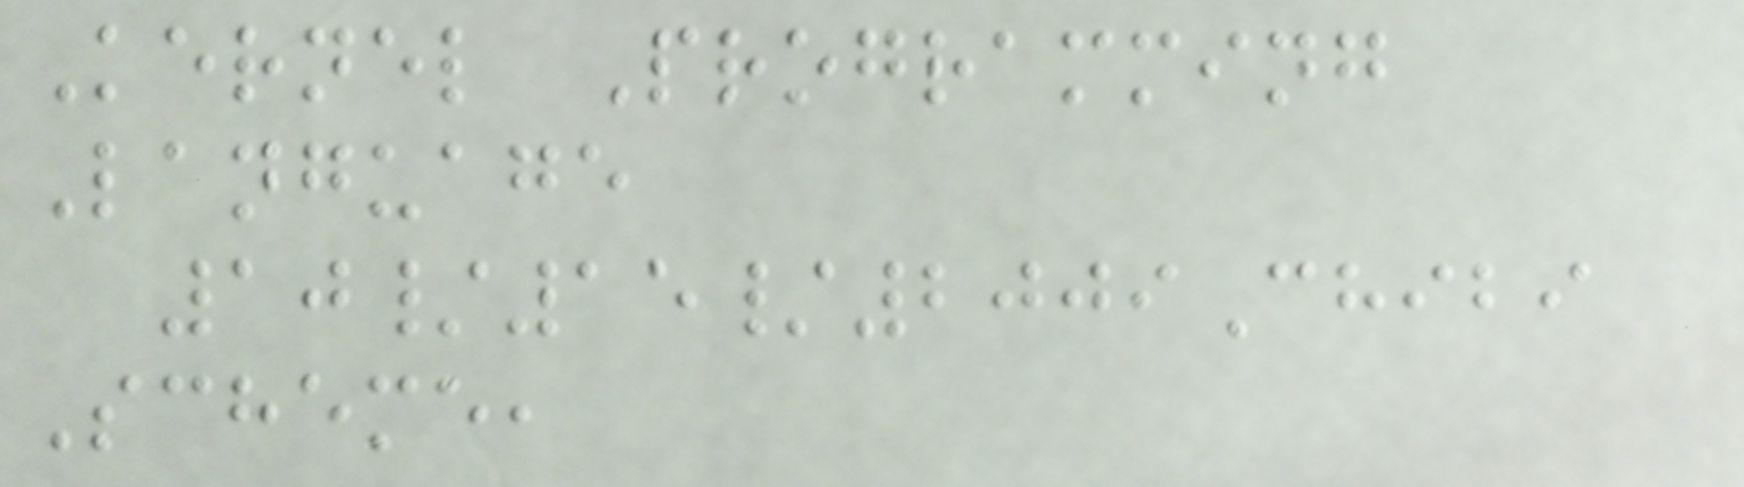Kernel Programming
Language
10/15/2009Chibi
Scheme,
